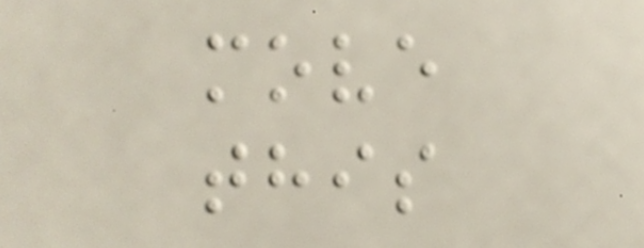move
this
